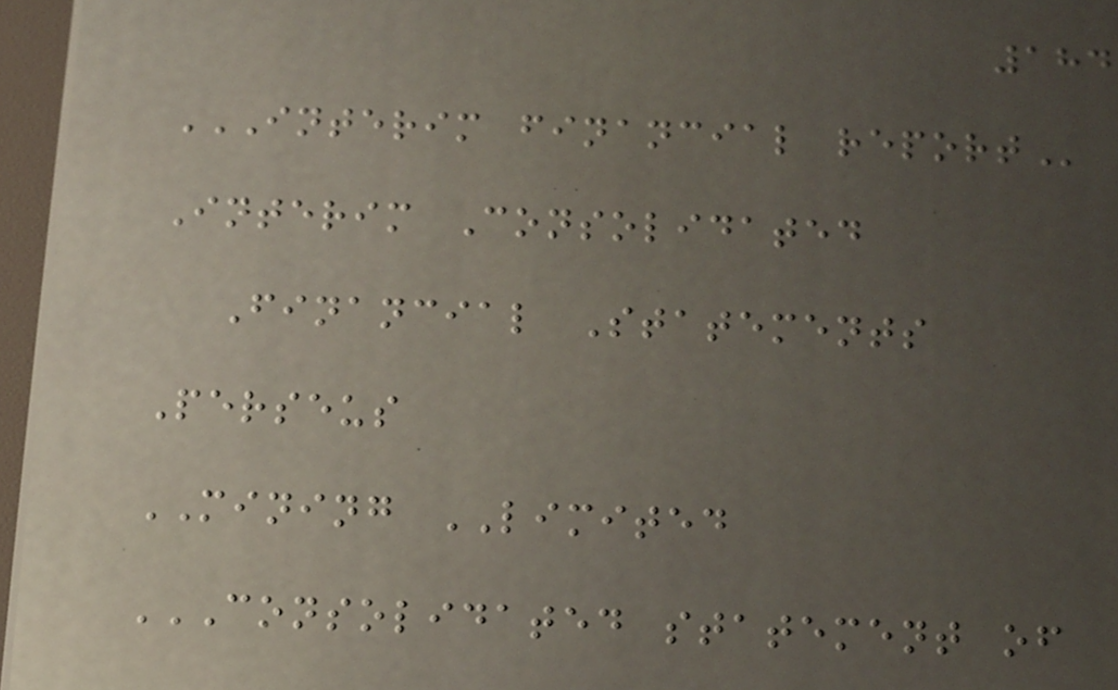184
INTERIM FINANCIAL REPORT
Interim Consolidated
Financial Statements
Perseus
MINING LIMITED
CONSOLIDATED STATEMENT OF
